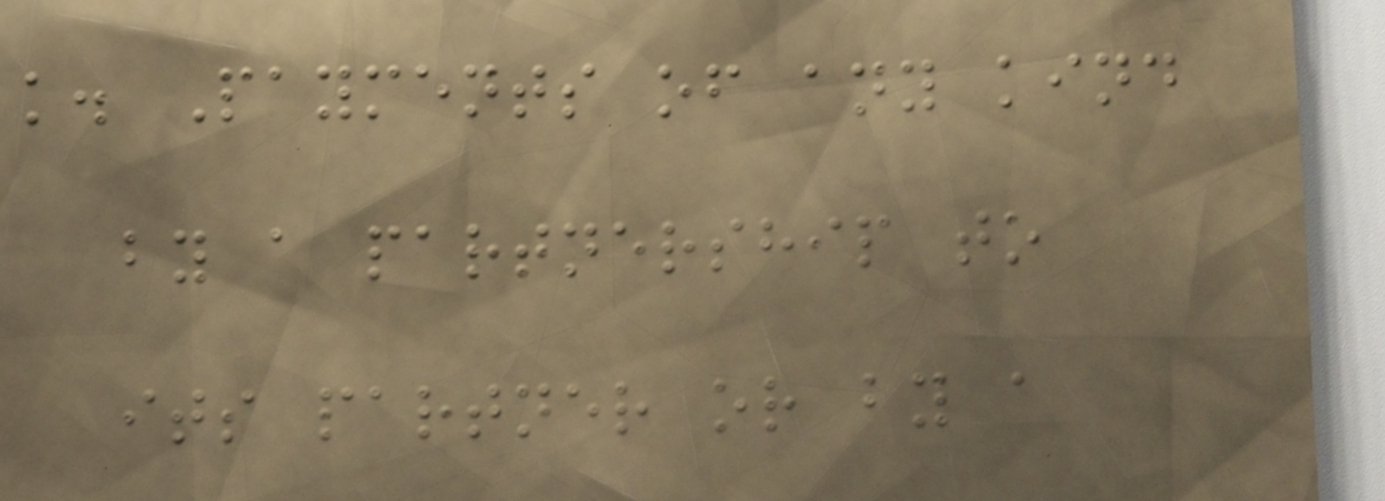k. Payments of any kind
by a partnership to
its partner or by a
